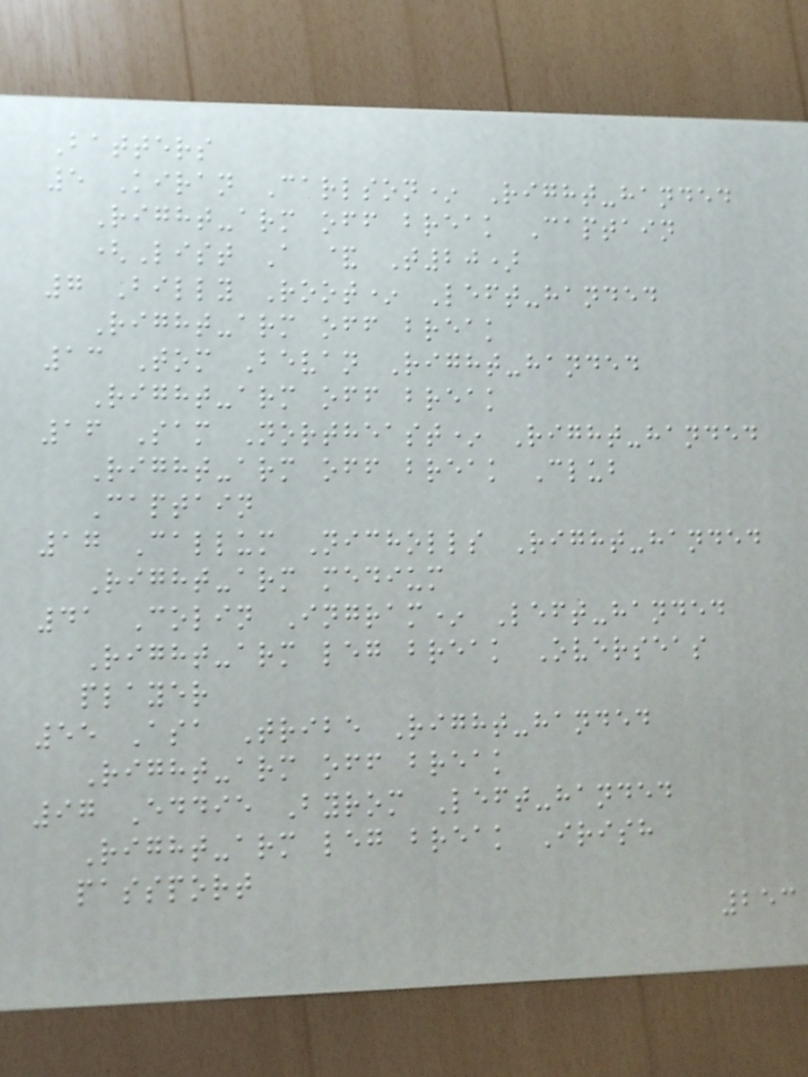Batters
5 Kiran Carlson* Right-handed
Right-arm off break Captain
(List A & T20)
7 Billy Root* Left-handed
Right-arm off break
13 Tom Bevan Right-handed
Right-arm off break
16 Sam Northeast* Right-handed
Right-arm off break Club
Captain
17 Callum Nicholls Right-handed
Right-arm medium
41 Colin Ingram* Left-handed
Right-arm leg break Overseas
player
55 Asa Tribe Right-handed
Right-arm off break
97 Eddie Byrom Left-handed
Right-arm leg break Irish
passport
253
